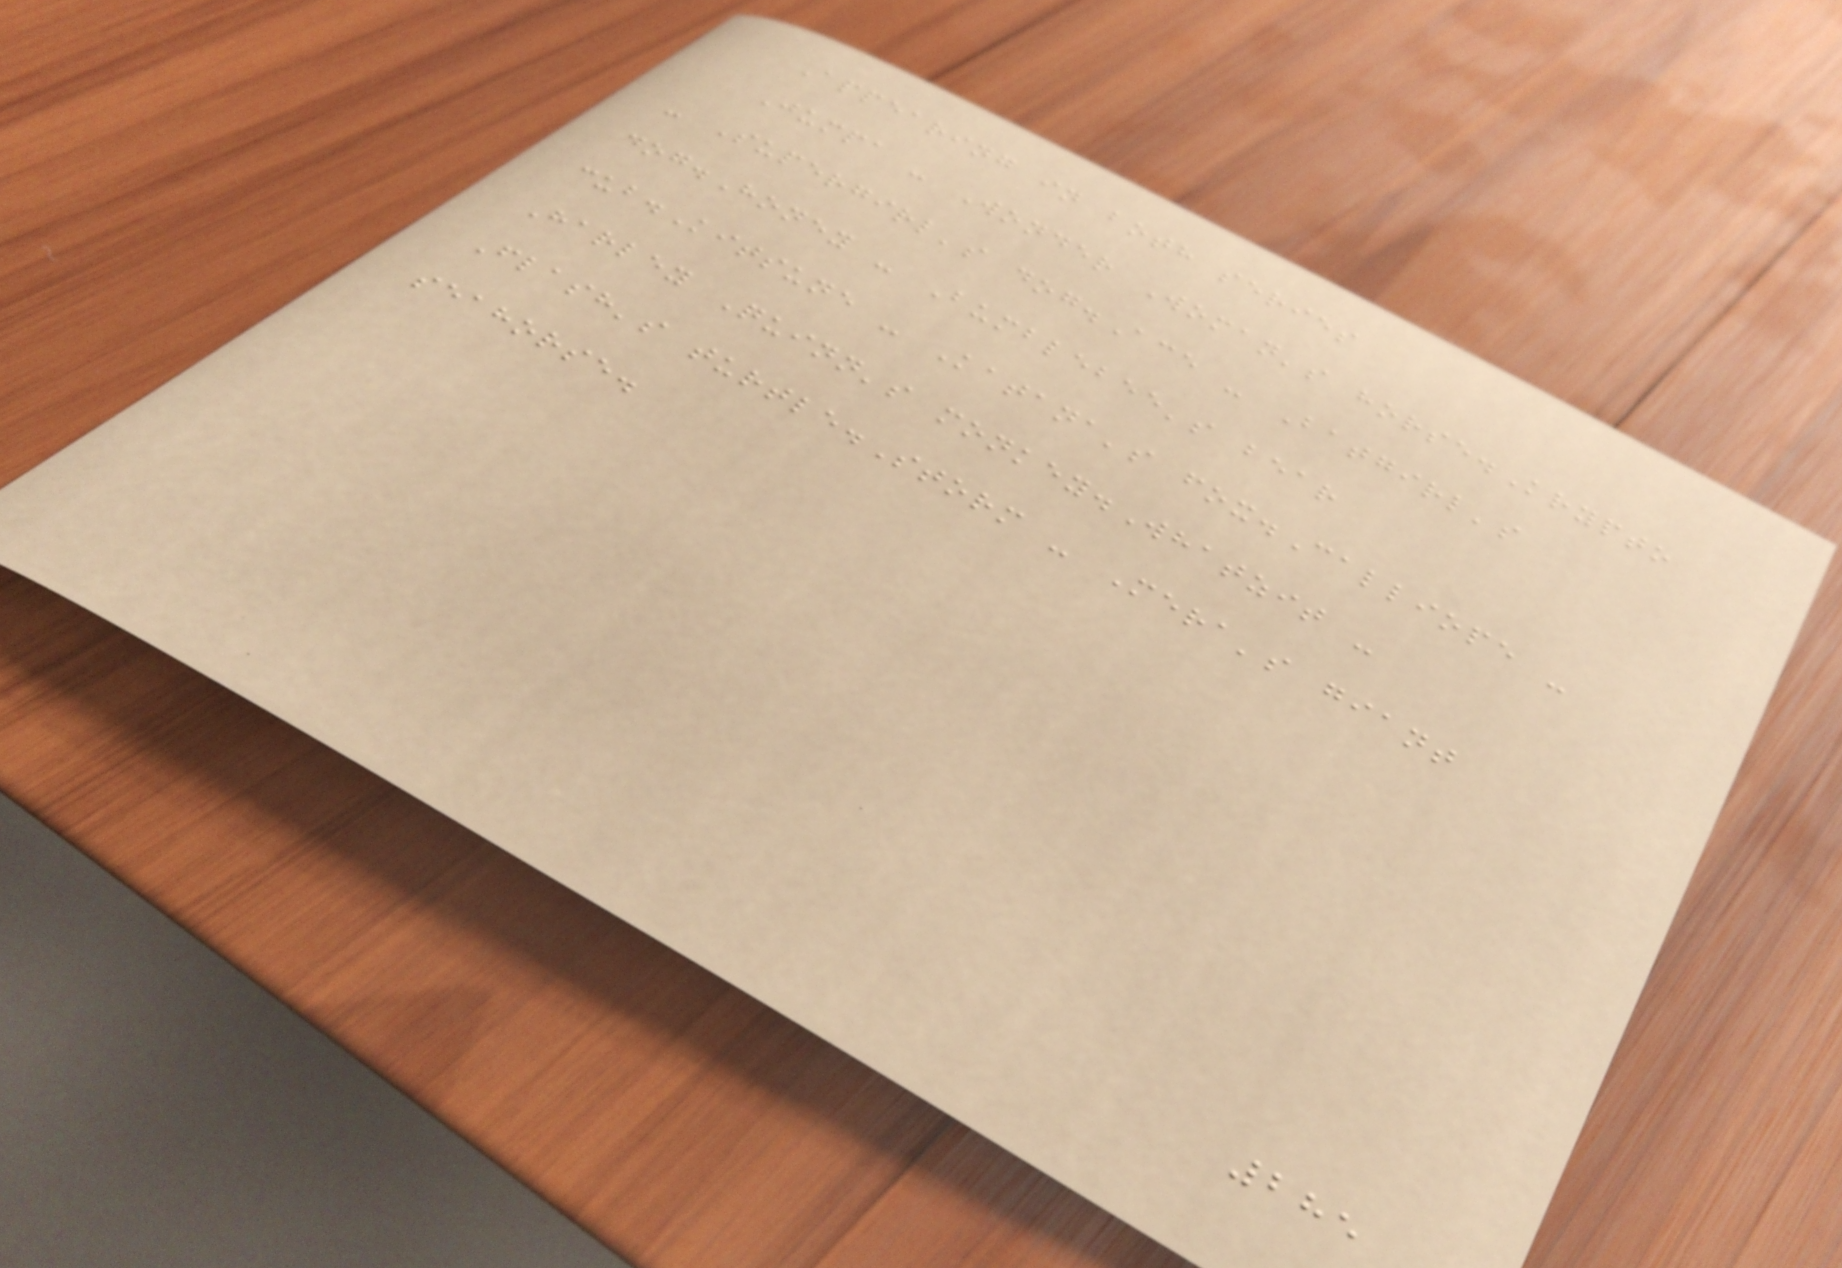Appearing in both series
Jumpa - Wonder Woman's horse.Krypto
- Supergirl's dog.Ace - Batgirl's
dog.Honey - Bumblebee's bear
cub.Kitsune - Katana's fox.Calliope -
Harley Quinn's monkey.Whatzit -
Flash's turtle.Storm - Mera's giant
seahorse.
285
